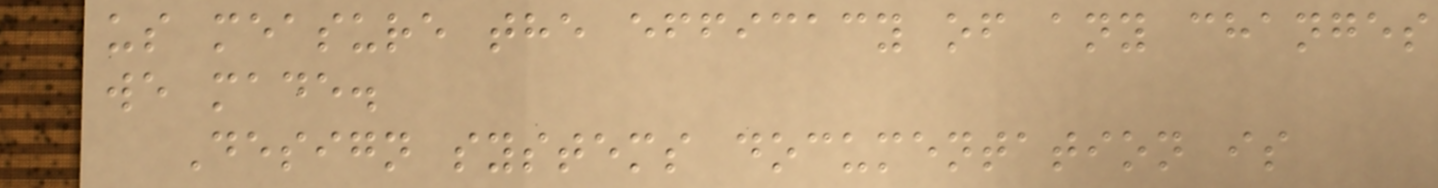us measure the efficacy of any changes
we made.
Design systems documentation is
